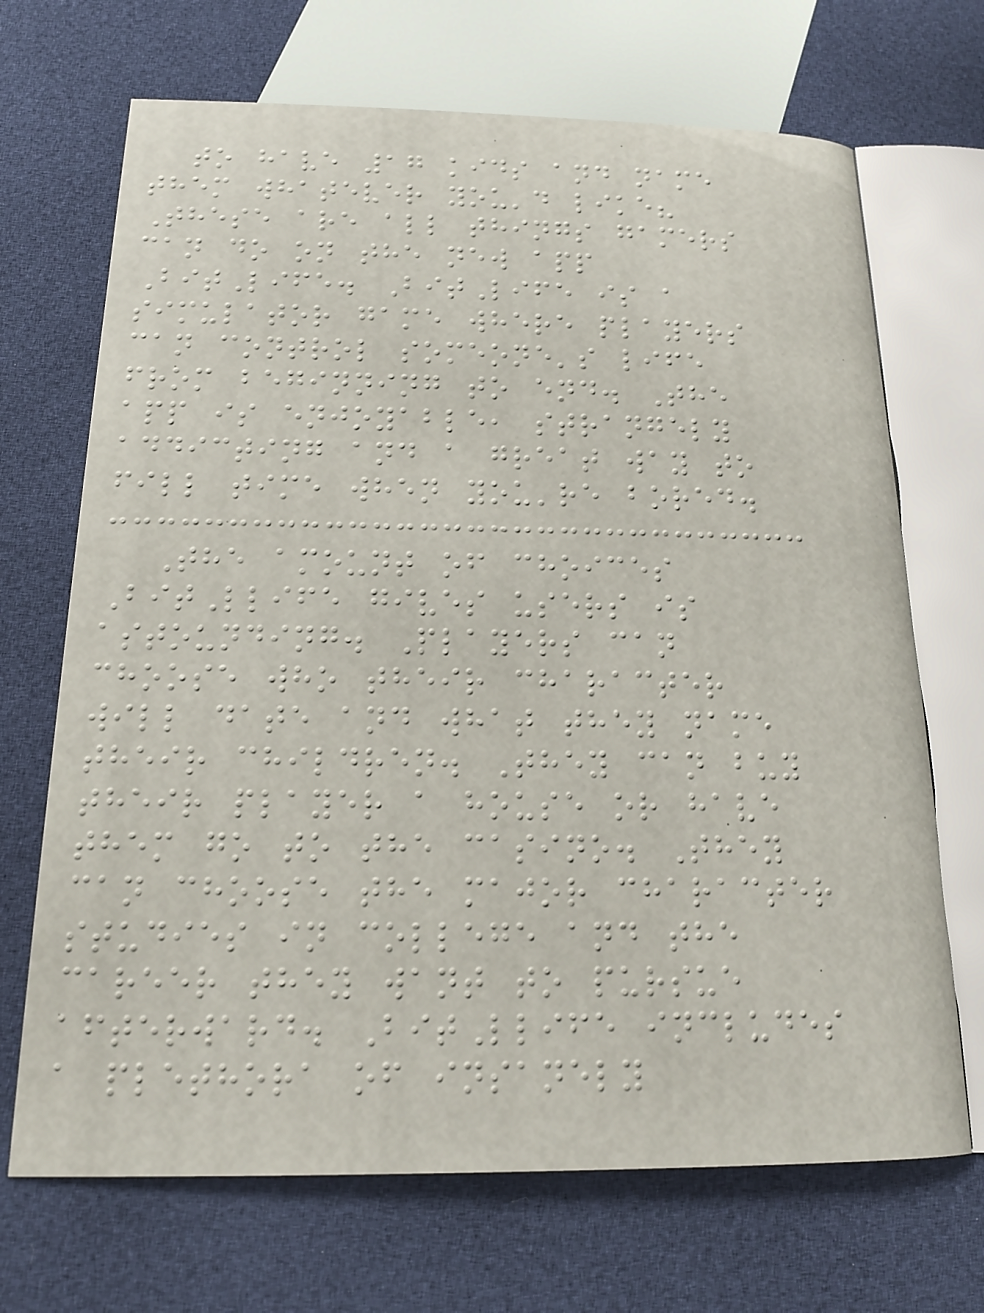to have 17 kids and name
them whatever you'd like?
These are all things gamers
can do on the new app
BitLife. BitLife is a
simulator game where players
can control someone's life
from beginning to end. The
app is enjoyable, strangely
addicting and a great way to
fill time when you're bored.
The amount of choices
BitLlife gives users is
astounding. Players can
choose who their character
will date and what they name
their children. They can buy
their player a house or have
them go to the casino. They
can choose the major character
studies in college and the
career they want to pursue
afterward. BitLlife includes
a plethora of insanely
